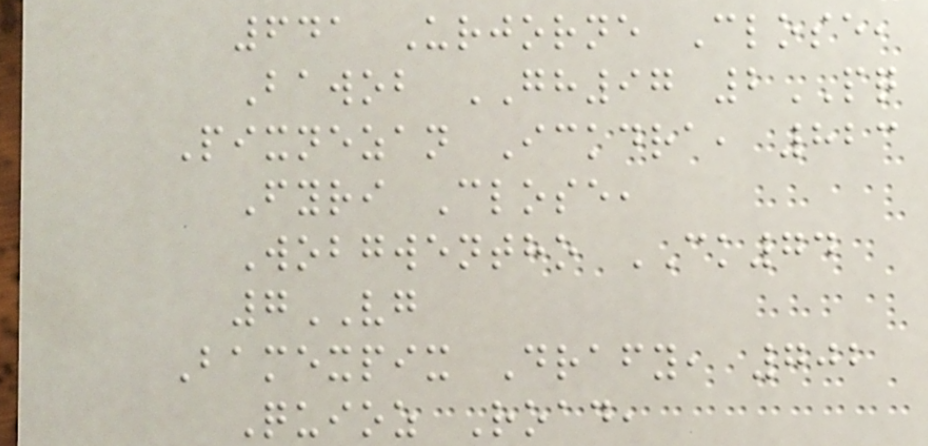641 Urjorne Close,
Bawob GH97 2PQ
Pixnezan Ickdra, 823
Fyri Close,
Wobgwentho CK74
7VG
Bamexpix Drafy, 702
Quioz Road,
